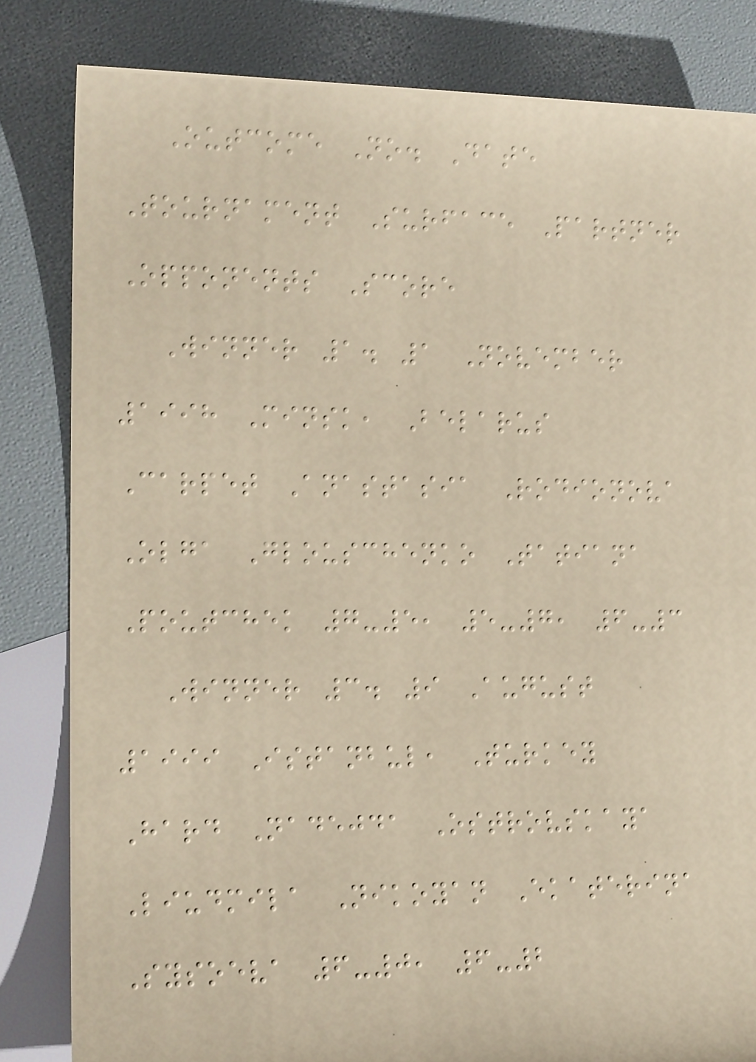Outcome No. Date
Tournament Surface Partner
Opponents Score
Winner 1. 1 November
1998 Minsk, Belarus
Carpet Anastasia Rodionova
Olga Glouschenko Tatiana
Poutchek 7-5, 5-7, 6-3
Winner 3. 9 August
1999 Istanbul, Turkey
Hard Nadejda Ostrovskaya
Liudmila Nikoyan Ekaterina
Sysoeva 6-0, 6-2
